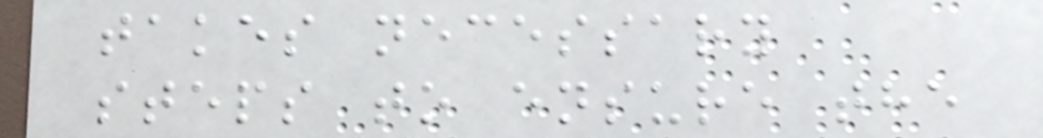takes necessary
steps to ensure the
